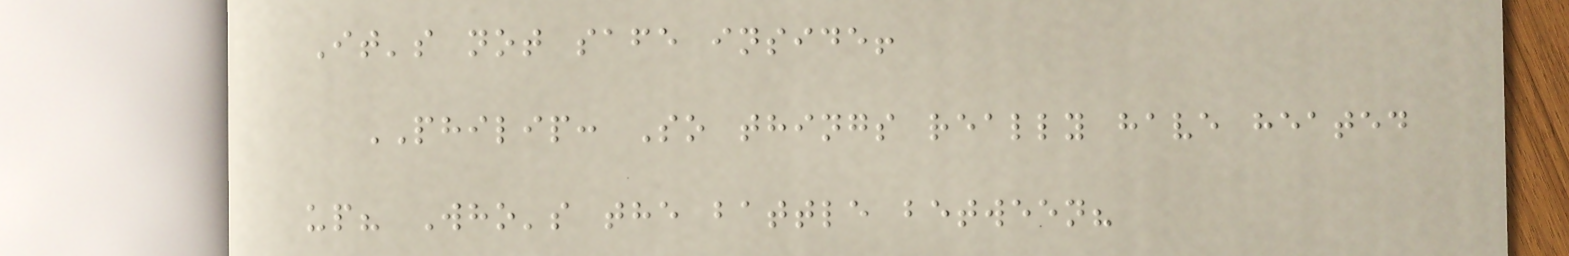It's not safe inside!
PHILIP: So things really have heated
up? Who's the battle between?
